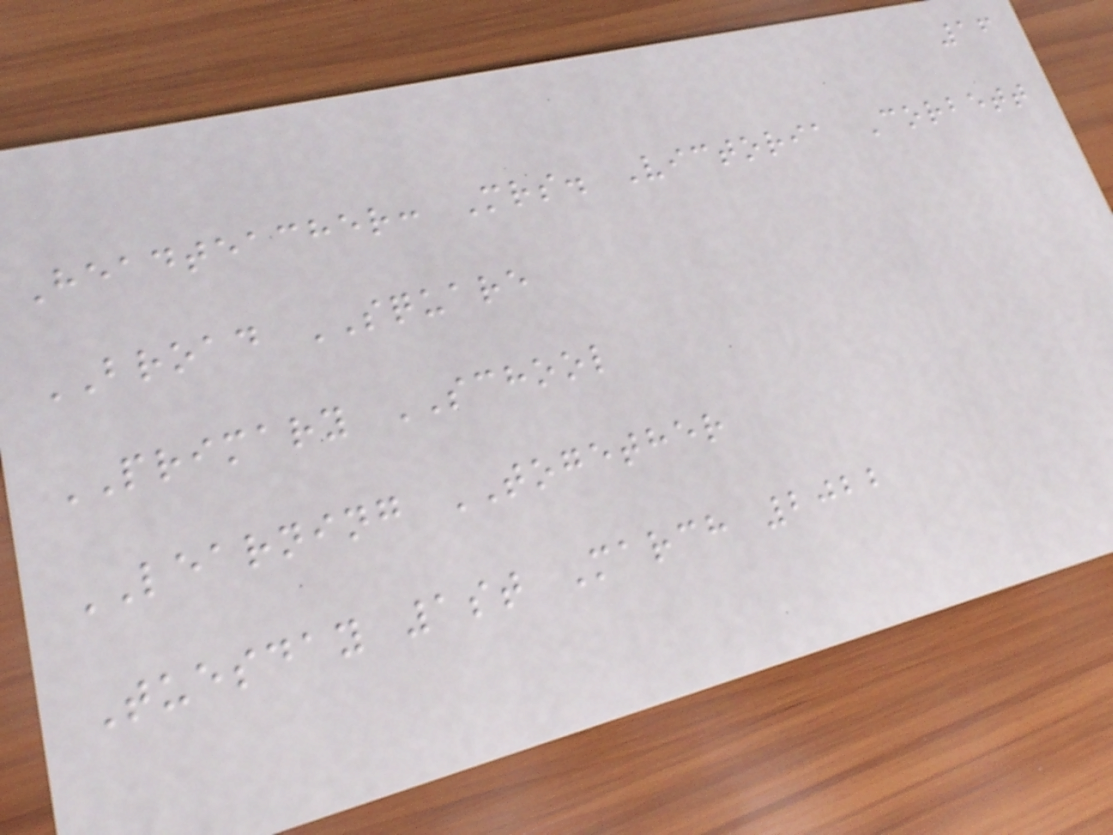16
Headteacher: Mrs. Victoria Corbett
BROAD SQUARE
PRIMARY SCHOOL
LEARNING TOGETHER
Tuesday 1st March 2022
